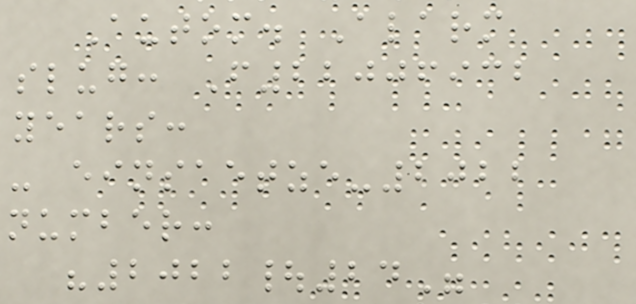Autom. Alarm
slug: F22006932
years:
- einsaetze-2022
number:
"2022|24"
